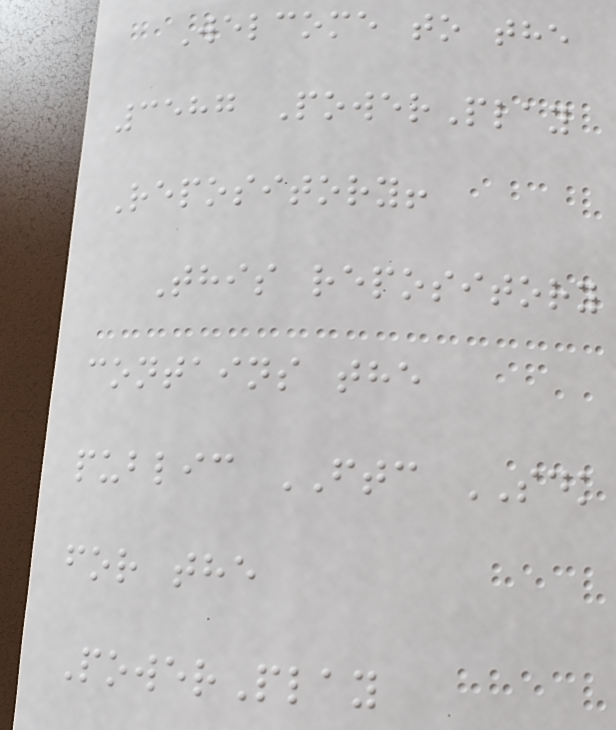Welcome to the
3587 PowerPlay
Repository!
This repository
contains the
public FTC SDK
for the
PowerPlay
